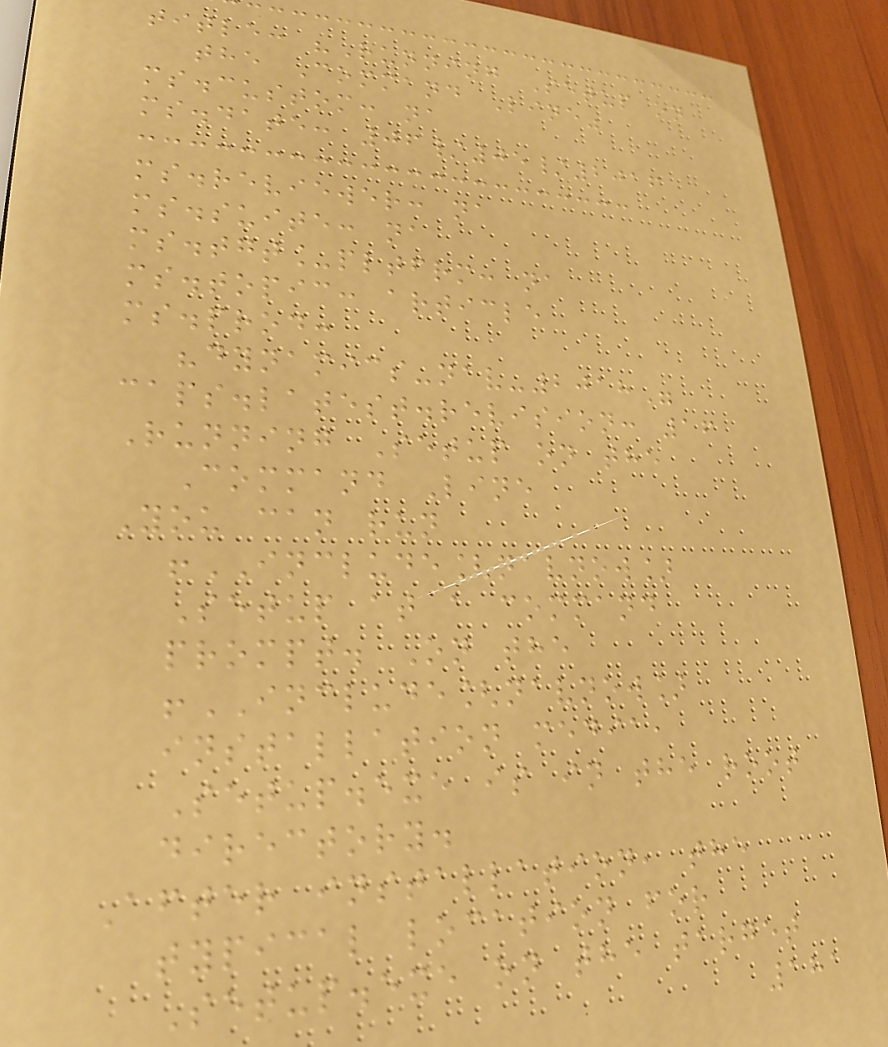title: "Running Setup on
the Command Line"
ms.custom: na
ms.date: 06/05/2016
ms.reviewer: na
ms.suite: na
ms.tgt_pltfrm: na
ms.topic: article
ms.prod:
"dynamics-nav-2018"
caps.latest.revision: 16
Running Setup on the
Command Line
You can run
!INCLUDE[navnow]
Setup at a command
prompt. On the
!INCLUDE[navnow]
installation media,
Setup.exe is in the root
directory.
After installation, the
typical location for
Setup.exe on the target
181
